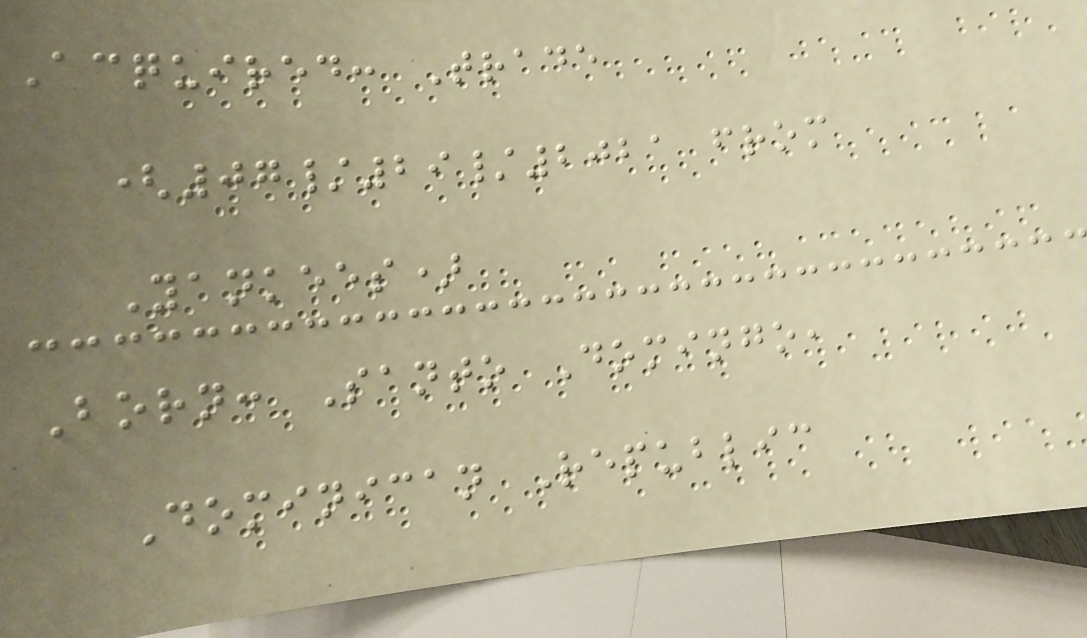Acquired: Trade
(07/29/2021 from
Yankees)
Born: Santo Domingo,
Dominican Republic
